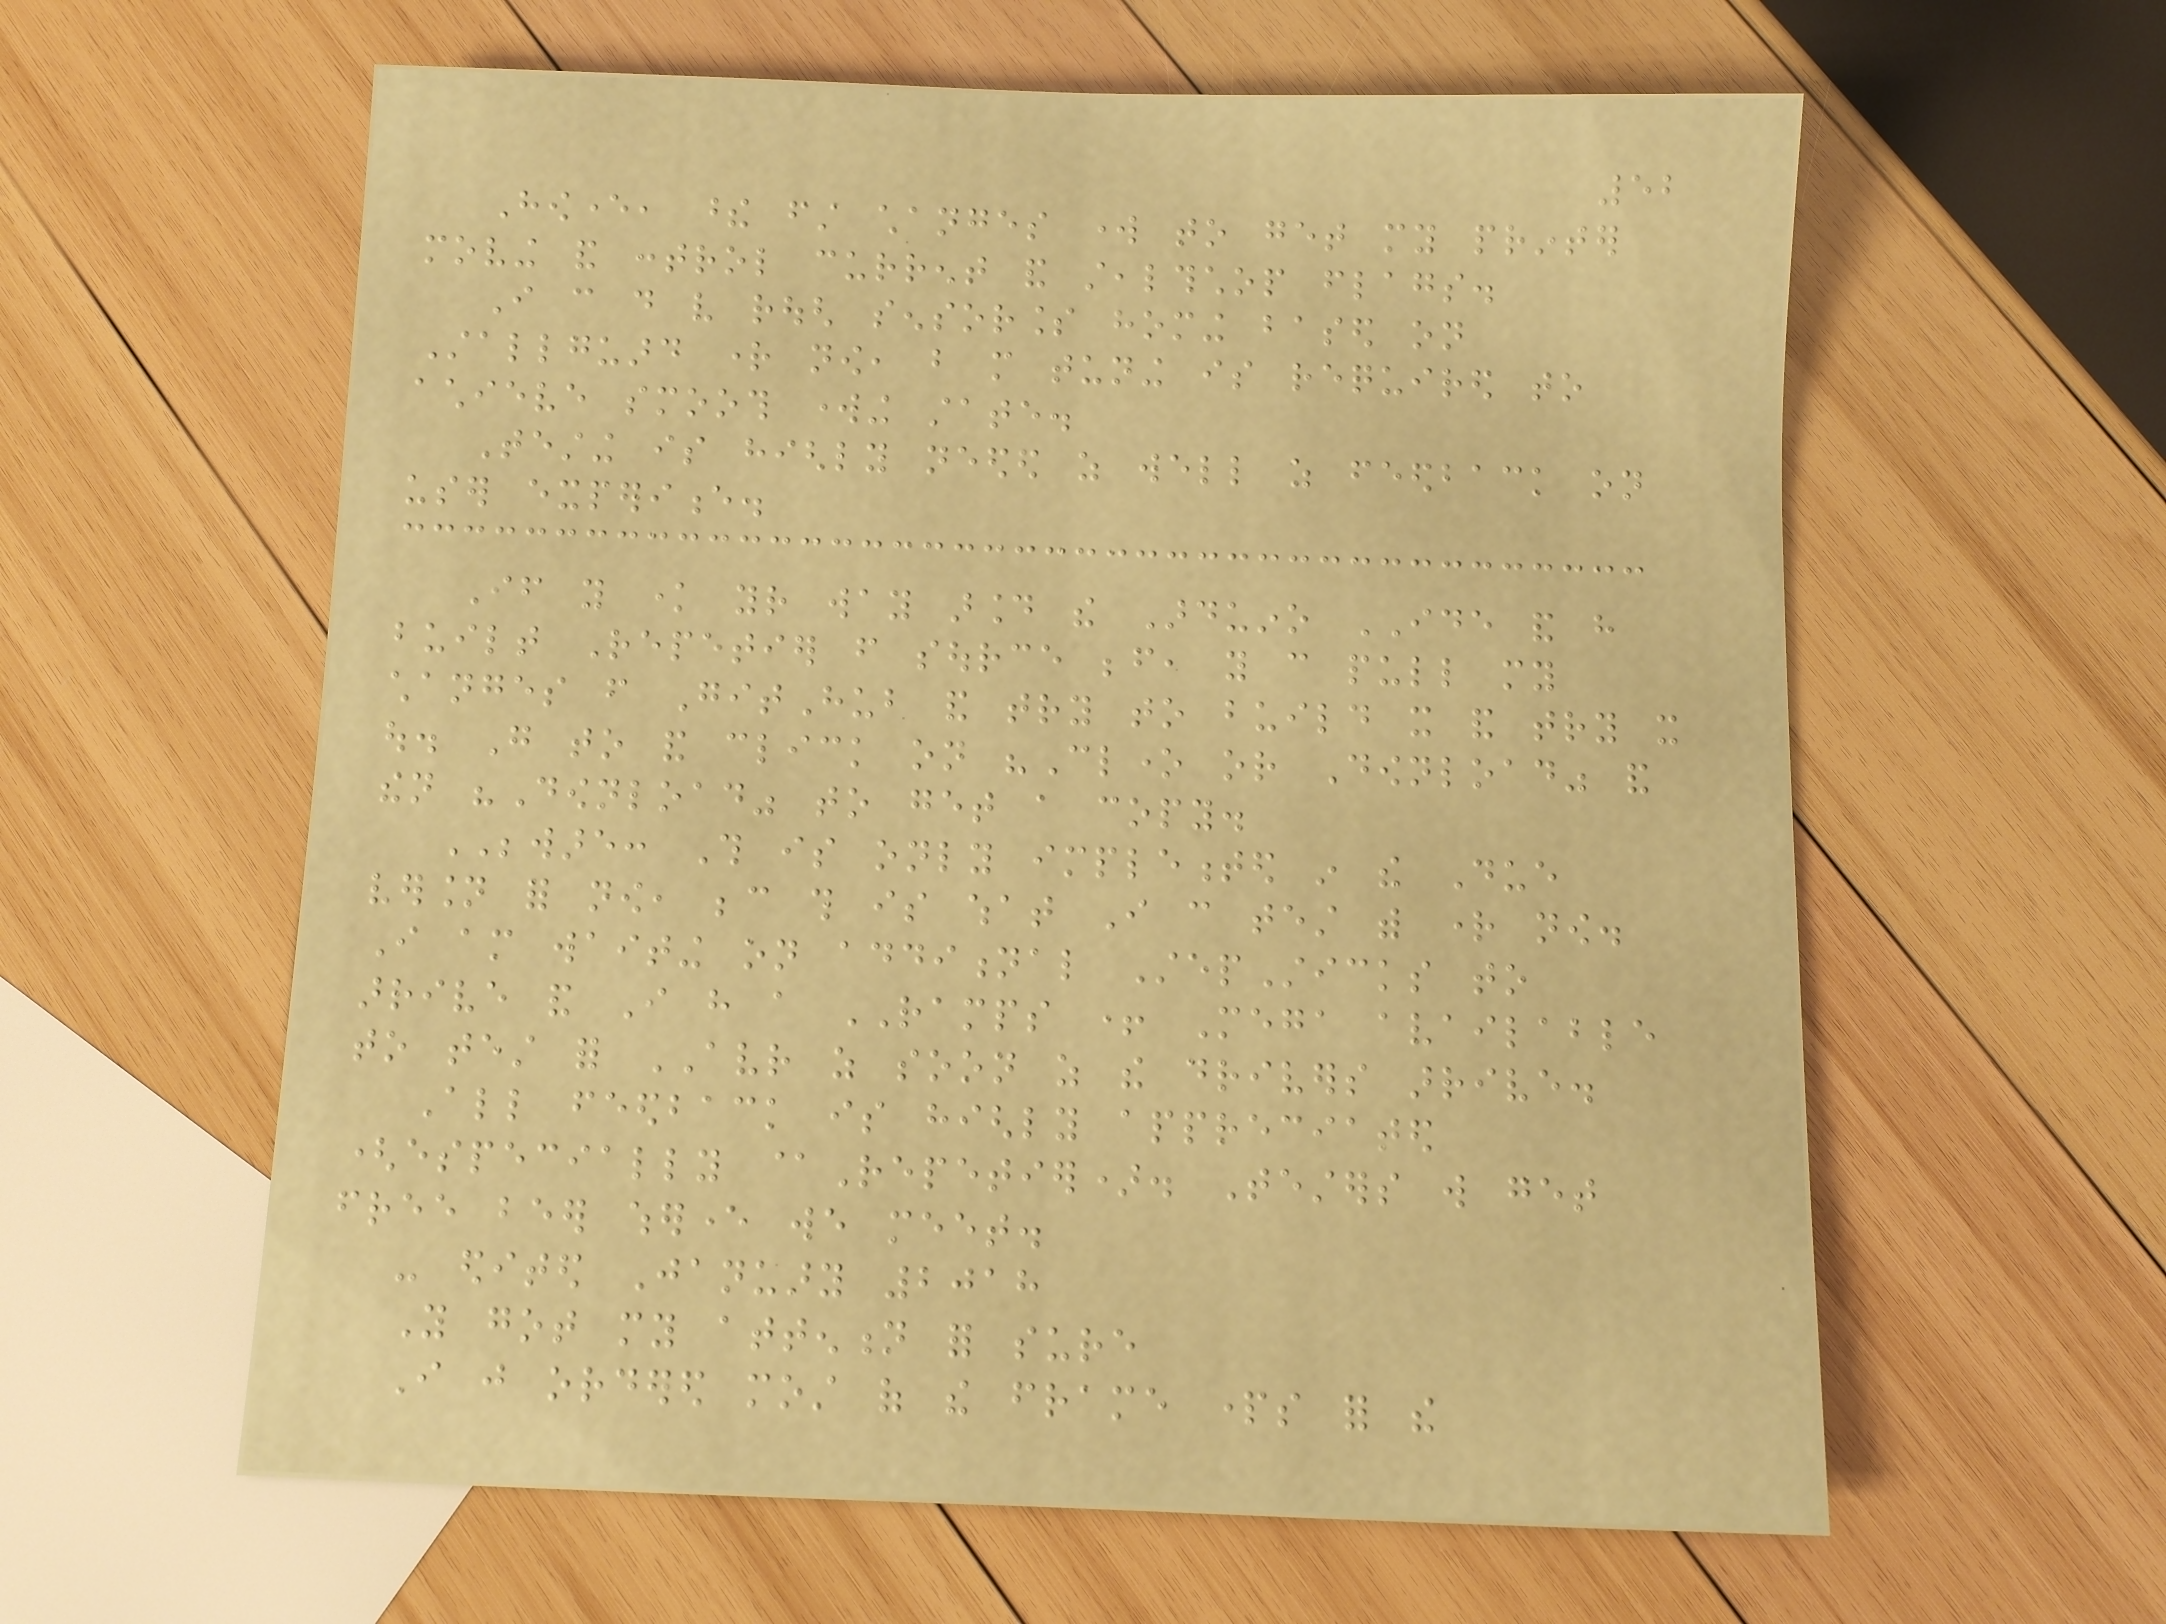52
However, these first changes work to get my printer
moving and control current and stealthchop flags.
I can do very rough sensorless homing based on
Stallguard right now, but more tuning is required to
achieve smooth working state.
Testing is highly needed as well as feedback on
user experience.
If you know your way around the Arduino IDE and have
built Repetier from source before, you can pull my
changes from GitHub and try to build it and try it
out. Go to and click on "Clone or Download" and
then "Download" to get a copy.
BEWARE: This is only implemented in the Due
version for now, because this is what I can test with right now.
I am waiting on additional StepSticks to
arrive and I have a RAMPS + Mega available
to test for AVR as soon as the drivers arrive.
All feedback is highly appreciated
(especially @Repetier). Testers will get
free beer wherever we meet.
- edited January 2018
You got my attention for sure
I just ordered most of the frame parts for the
